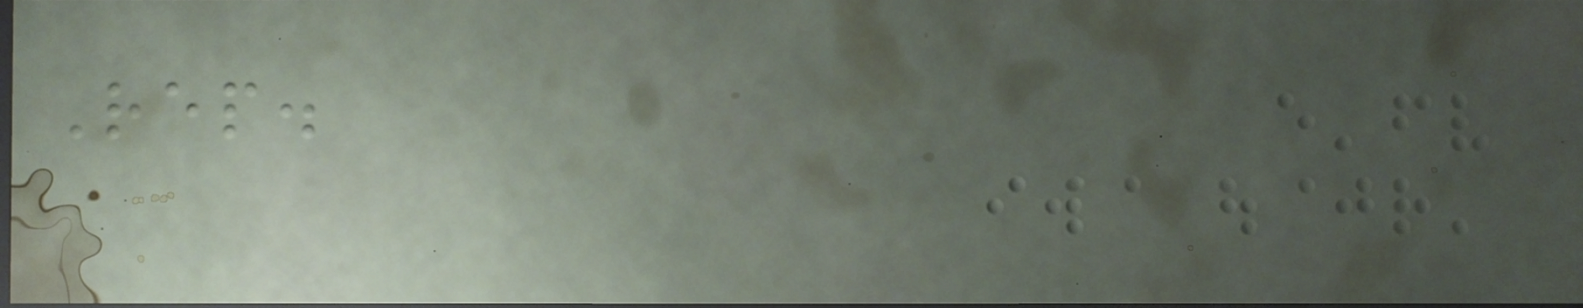Rep.
